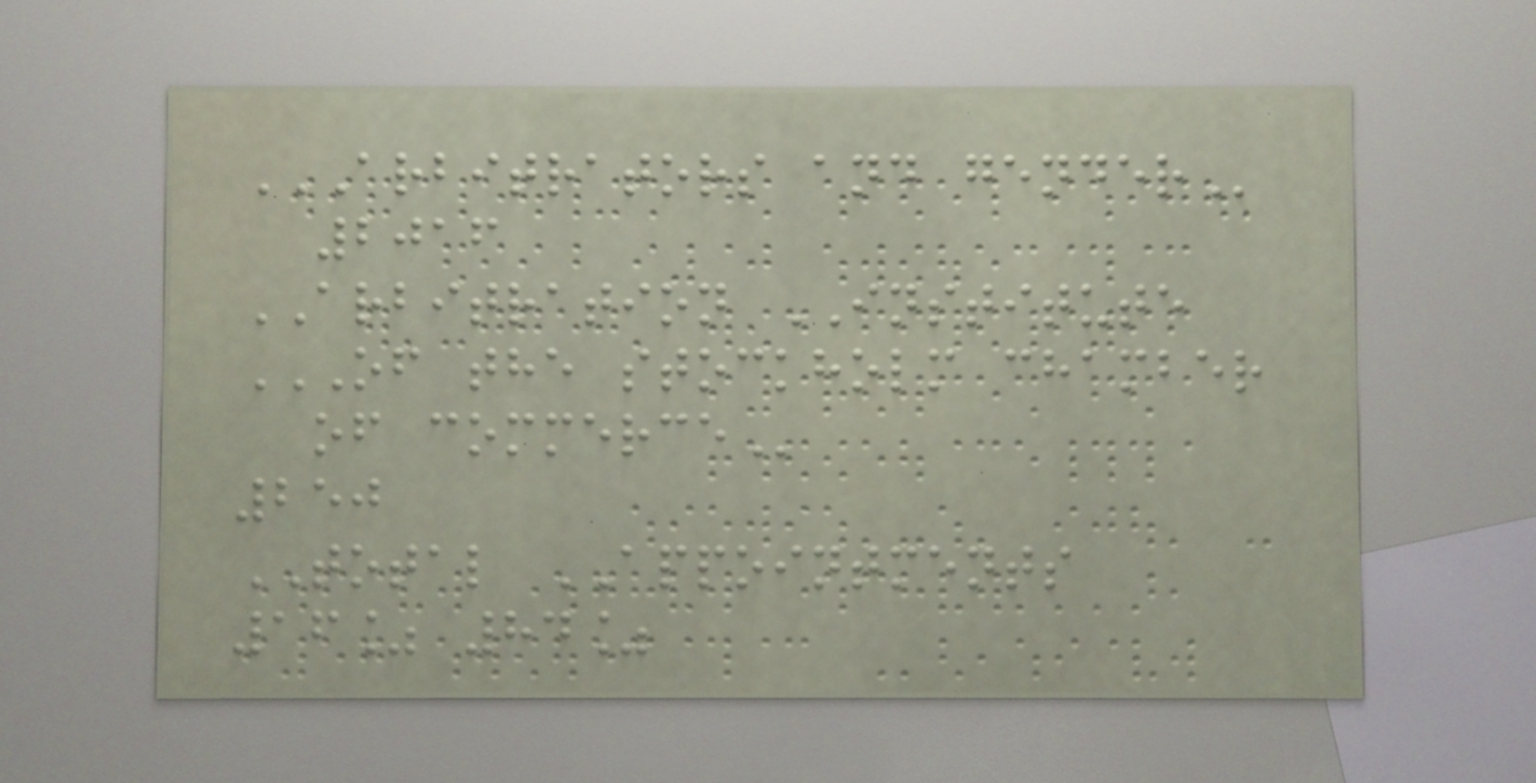ARBITRATORS AND GENDER
2016
ARBITRATION INSTITUTE
OF THE STOCKHOLM CHAMBER
OF COMMERCE
250
TOTAL APPOINTMENTS
16% 84%
